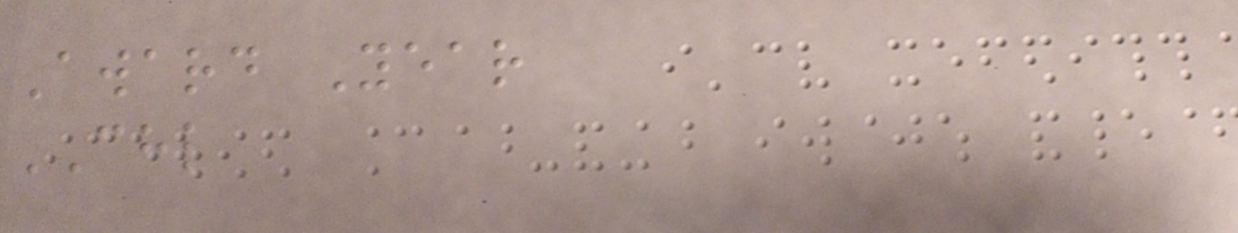Award Year
CHL
